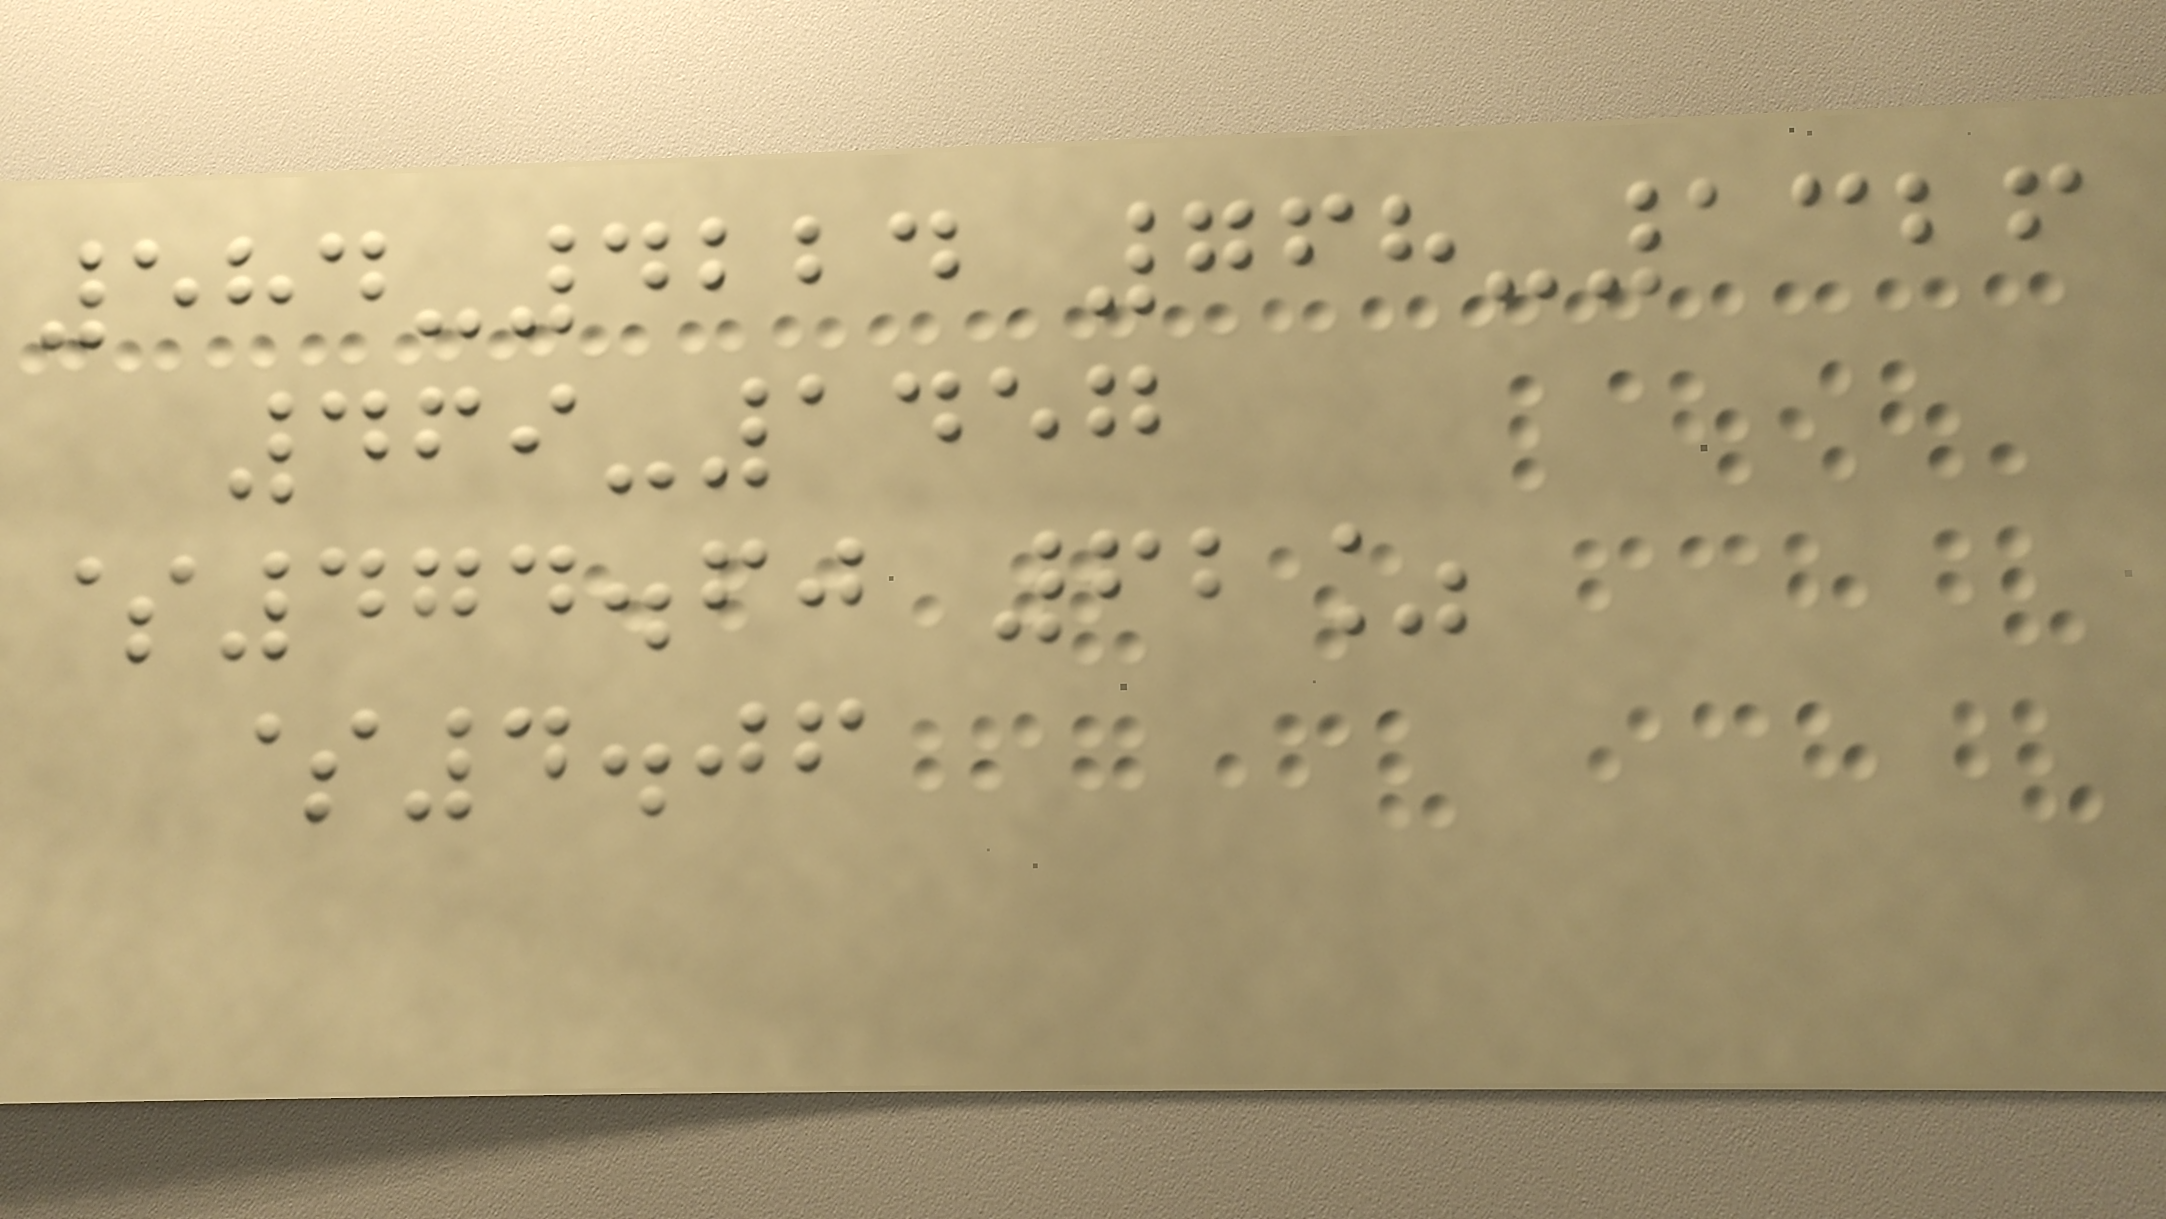584-4224 768-1326
469-1457
$474.60 62%
$4.06
